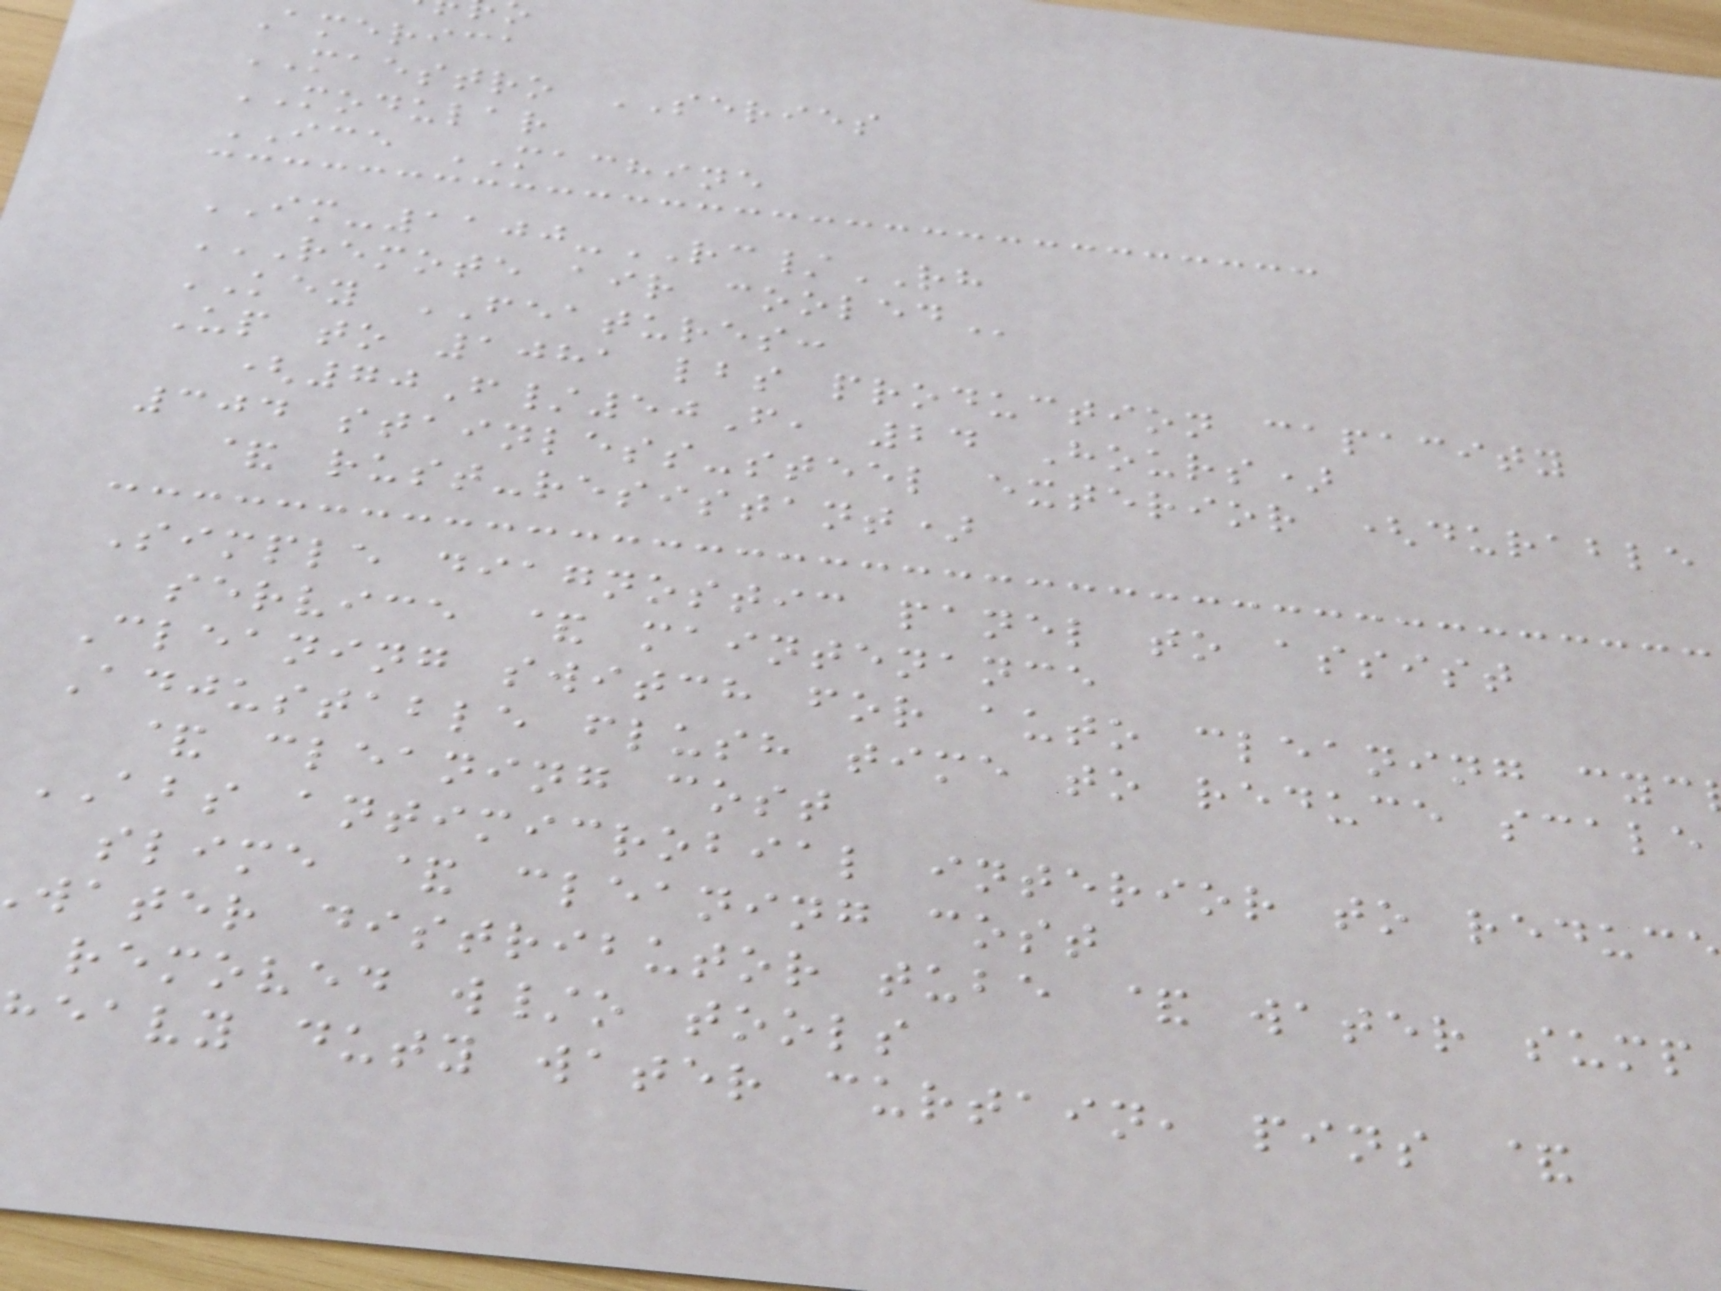America
MAESTRO SERIES
MODULAR
ICE MACHINE
IM-1100-RC/RH
REMOTE AIR COOLED
KEY FEATURES:
Up to 1081 lbs production capacity
(70F/50F, 24 Hours)
304 stainless-steel exterior (durable
& rust-resistant)
Simple diagnostic panel to assist
service & maintenance
Cleaning switch for auto cleaning cyc
Adjustable flush time to reduce scale
& cleaning cost
ABS antimicrobial interior to reduc
slime & cleaning cost
water distributor tube & water sump
removed w/o tools
eavy duty water curtain, pins &
